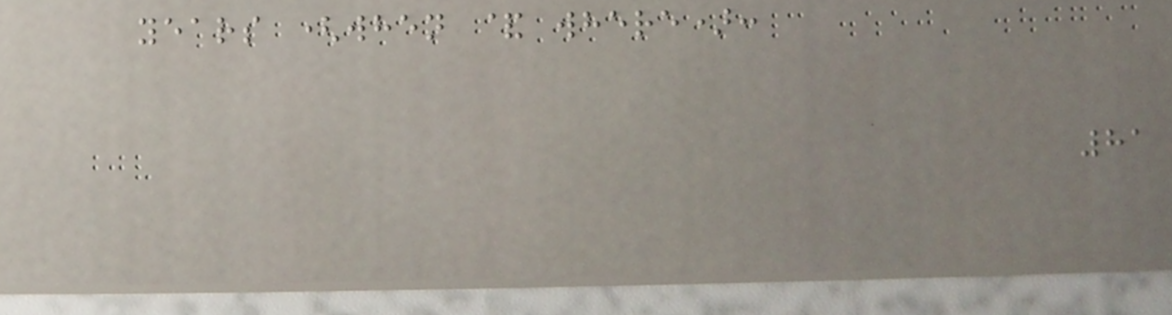years (when & where):
81
